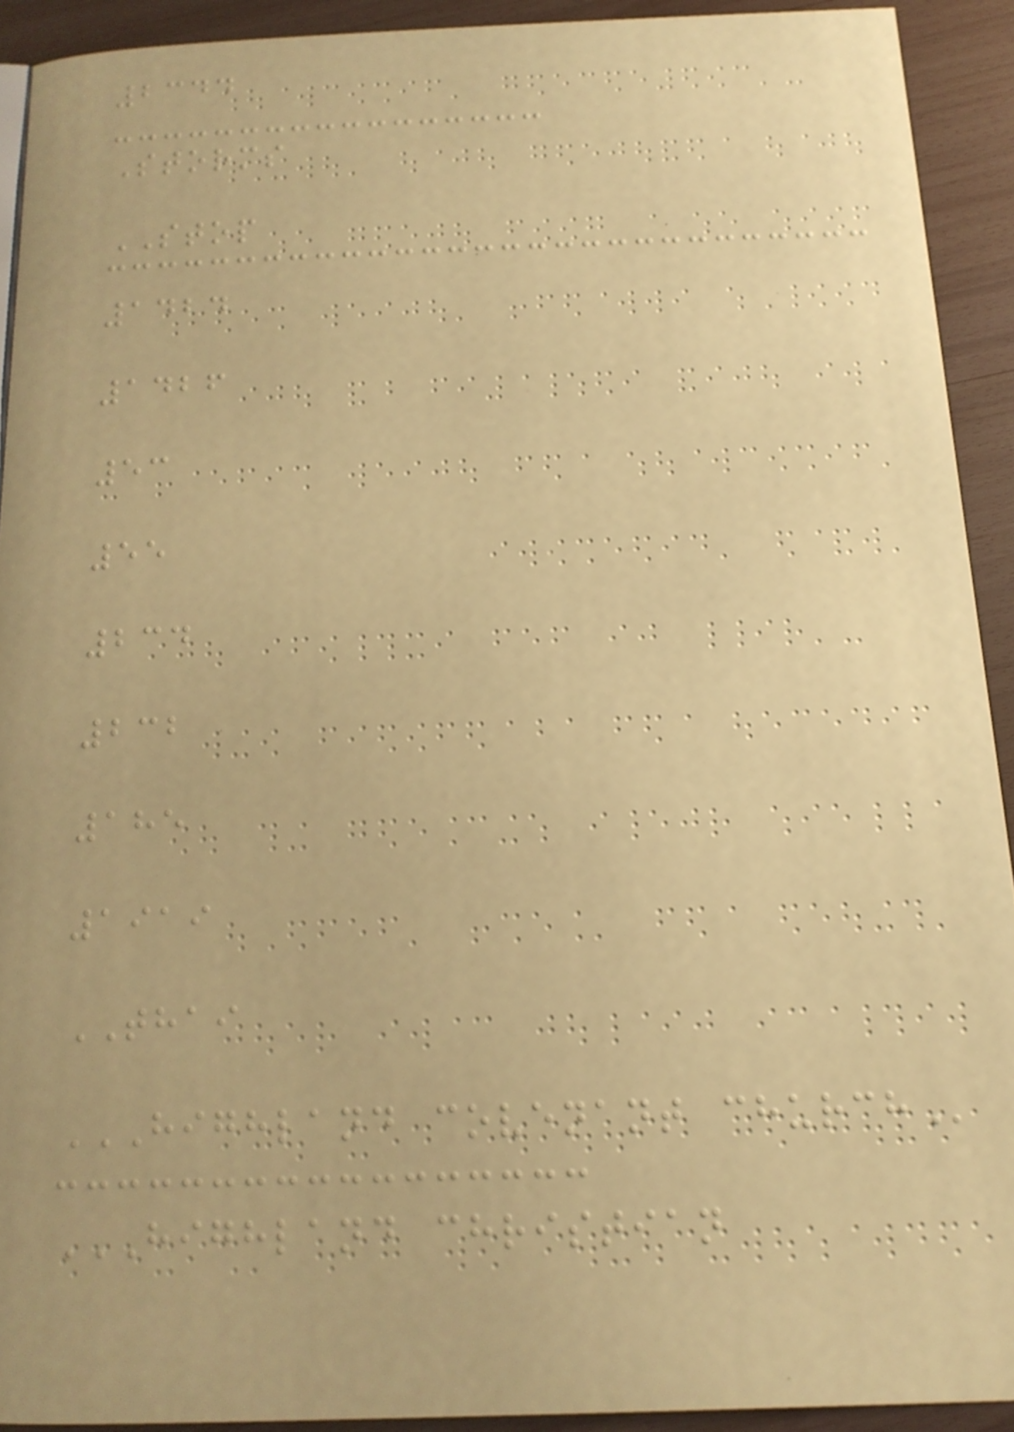2344
Storms
STOP
1424
1426
53
55
234
232
185
1919
THAI
HIGHLAND COVENANT CHURCH
HIGHLAND CHRISTIAN
